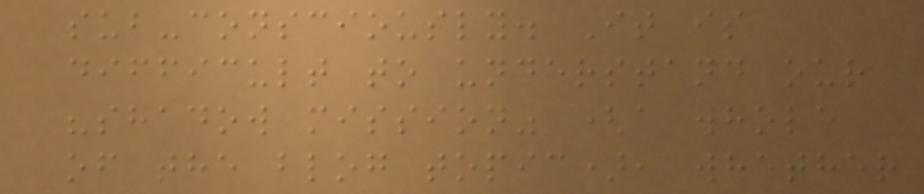sub-consciously. It is
difficult to understand our
"shadow mission" (a whole
of the blog topic), whether
